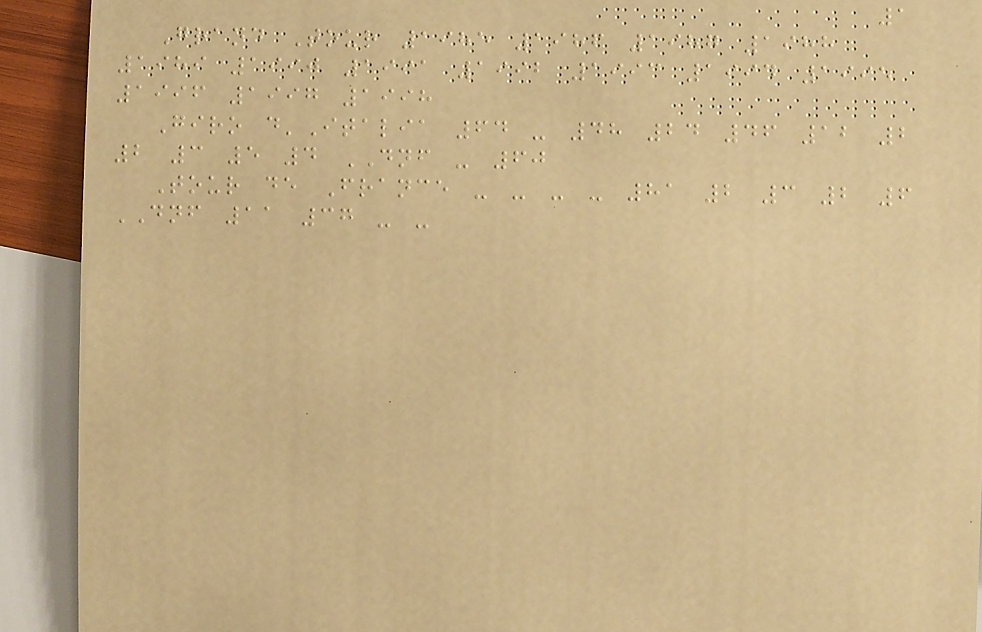1
Grand Tour 1985 1986 1987 1988
1989 1990 1991 1992 1993 1994 1995
1996 1997 1998
Giro d'Italia 64 - 48 24 46 12 2
2 3 5 4 DNF - 60
Tour de France - - - - 81 2 3 2 6
DNF 11 37 - -
